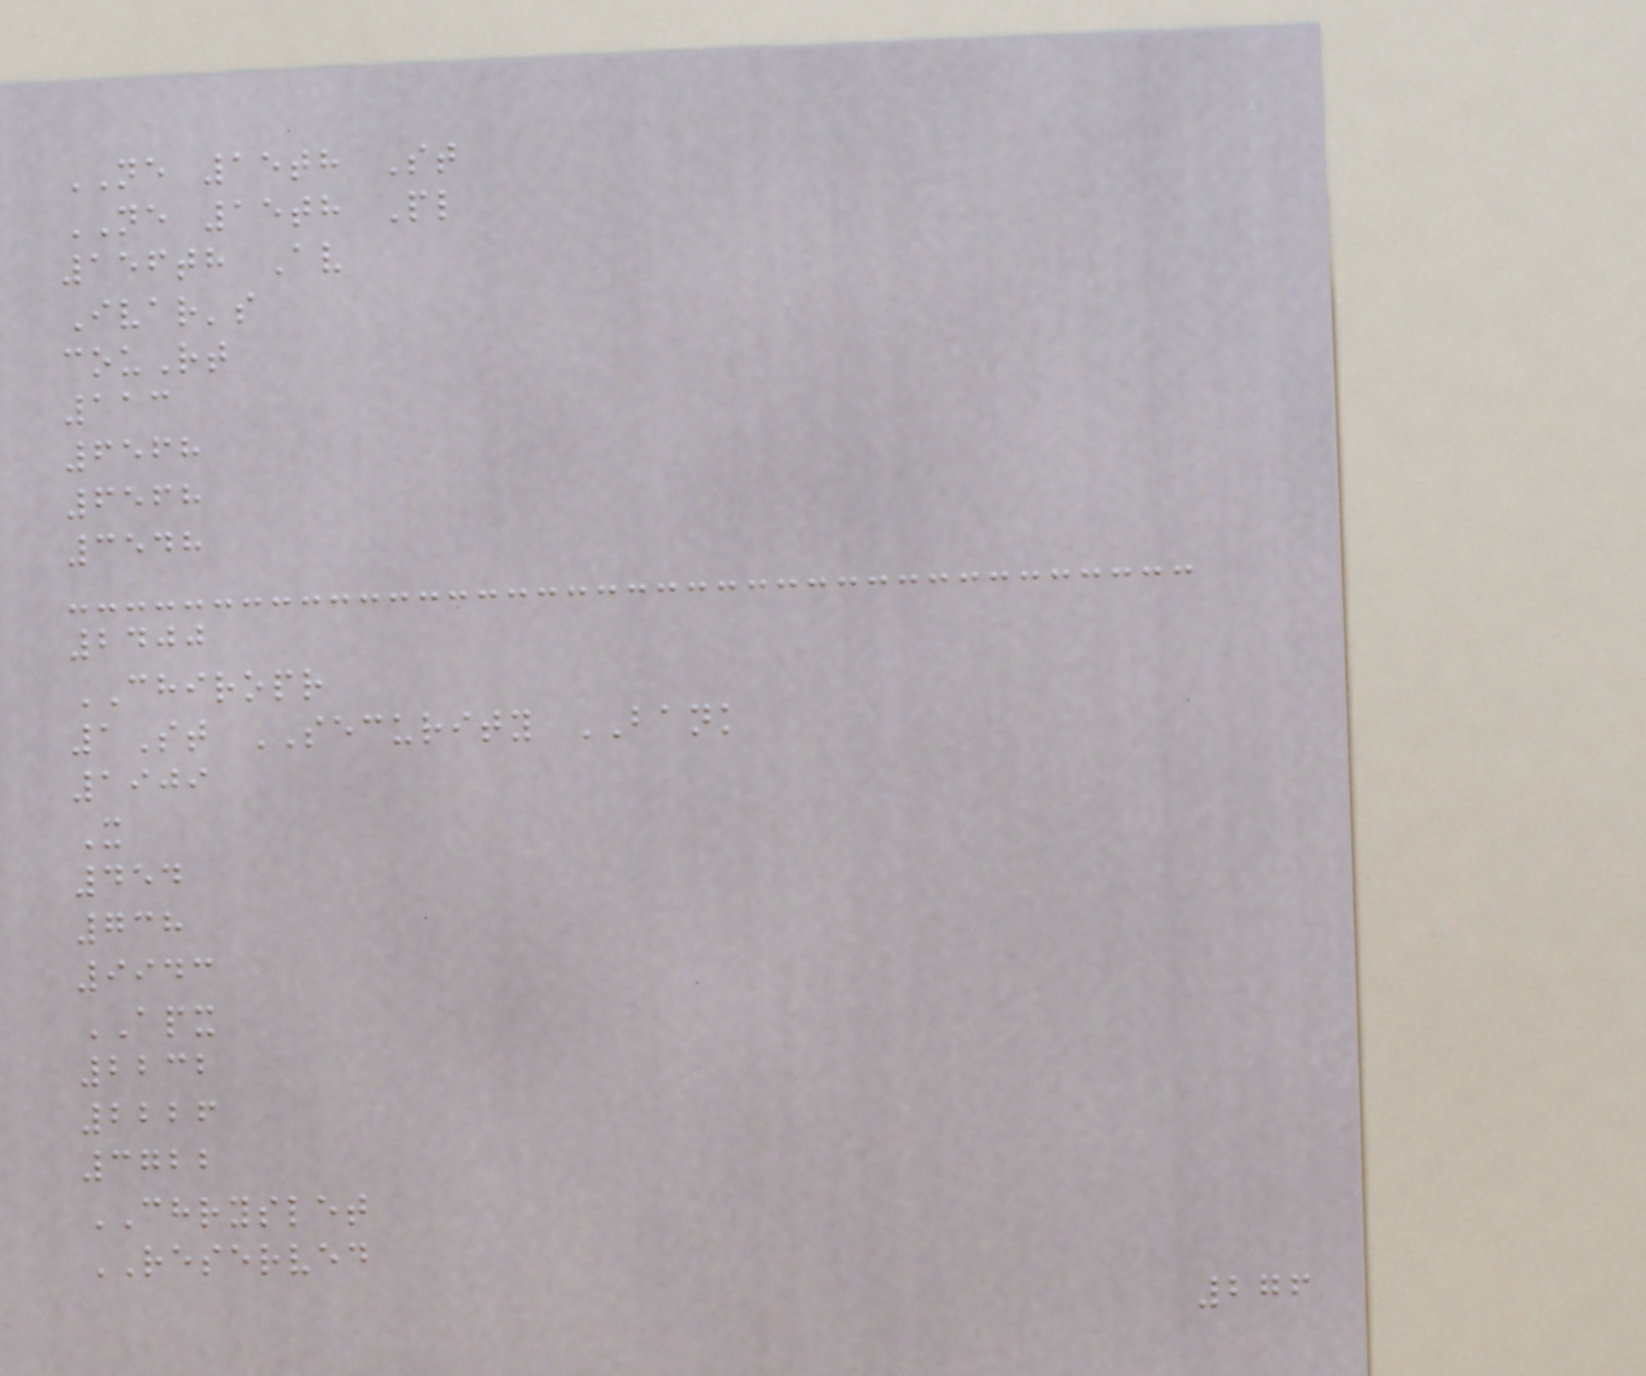NE 15th St
NE 15th Pl
156th Av
Ivar's
couRt
113
6568
6568
3548
2400
CHIROPR
1St SECURITY BANK
1909
X
454
738
9943
APX
2232
2226
3722
CHRYSLET
RESERVED
276
